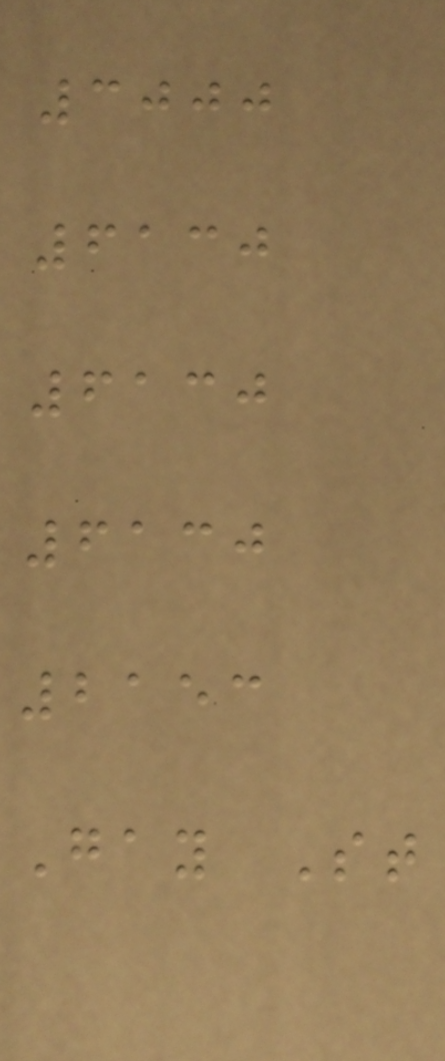3000
6130
6130
6130
2153
Gay St
